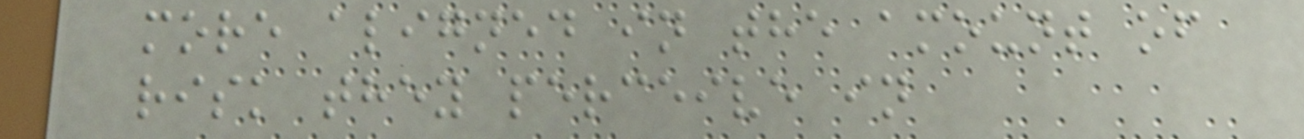more aligned in the amount of
risk they perceive in
